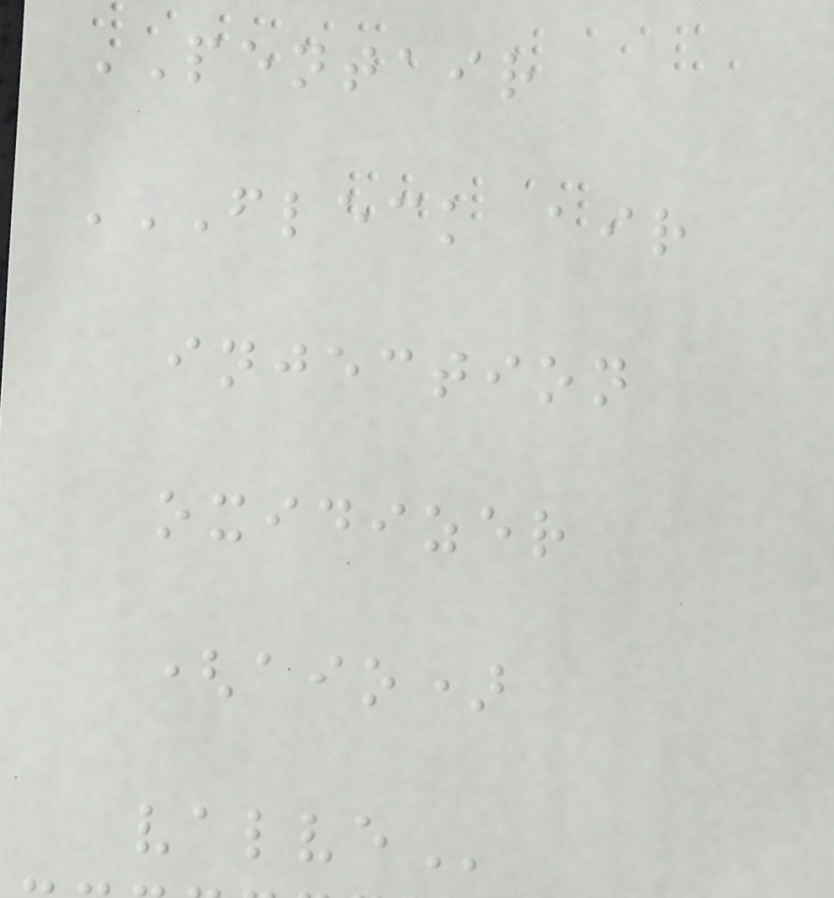PENTAIR
FLECK AIR
INJECTION
OXIDIZER
(AIO)
VALVE
